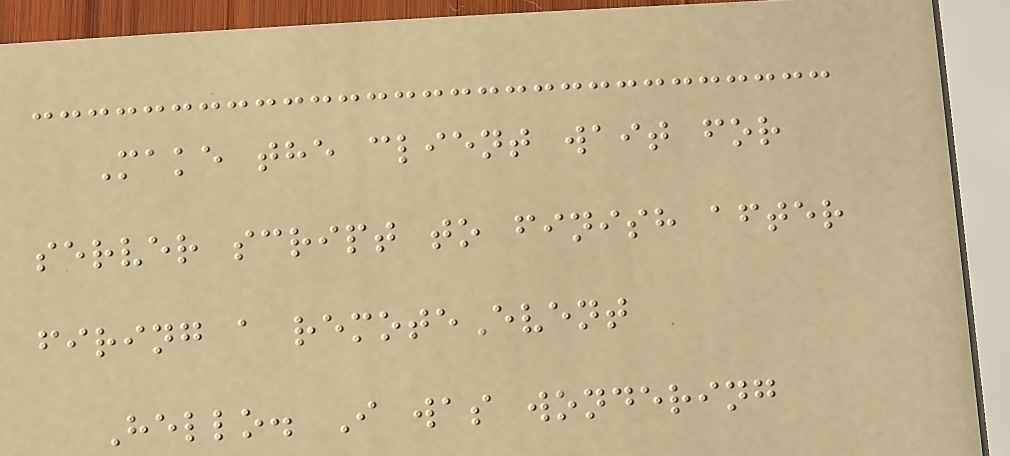Make the client wait for
server script to finish after
firing a remoteEvent
Hello. I was wondering
